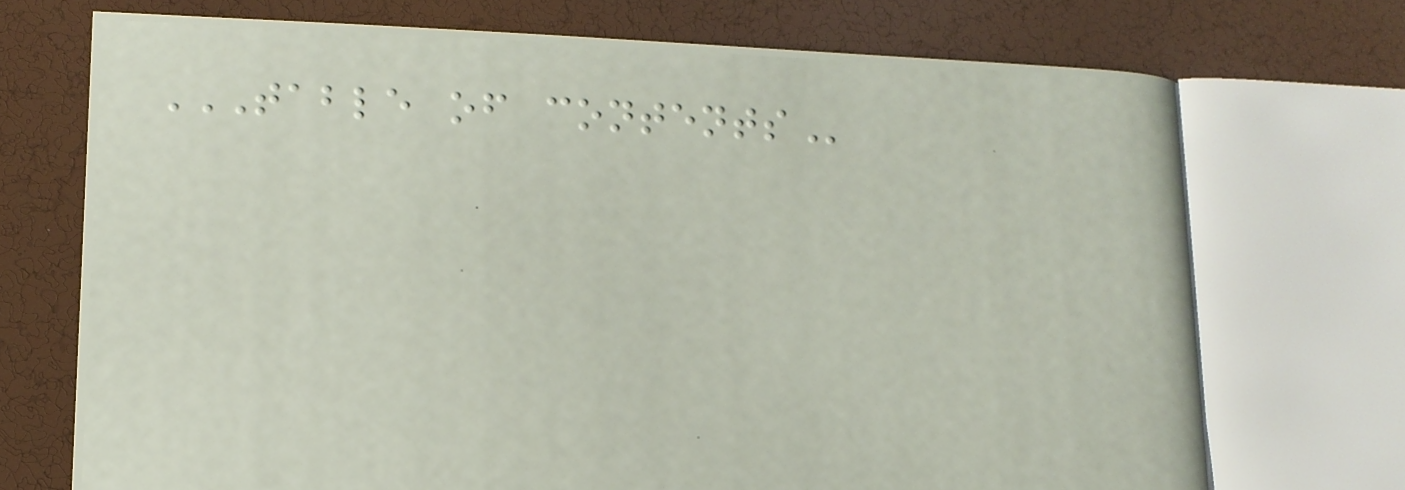TABLE OF CONTENTS
